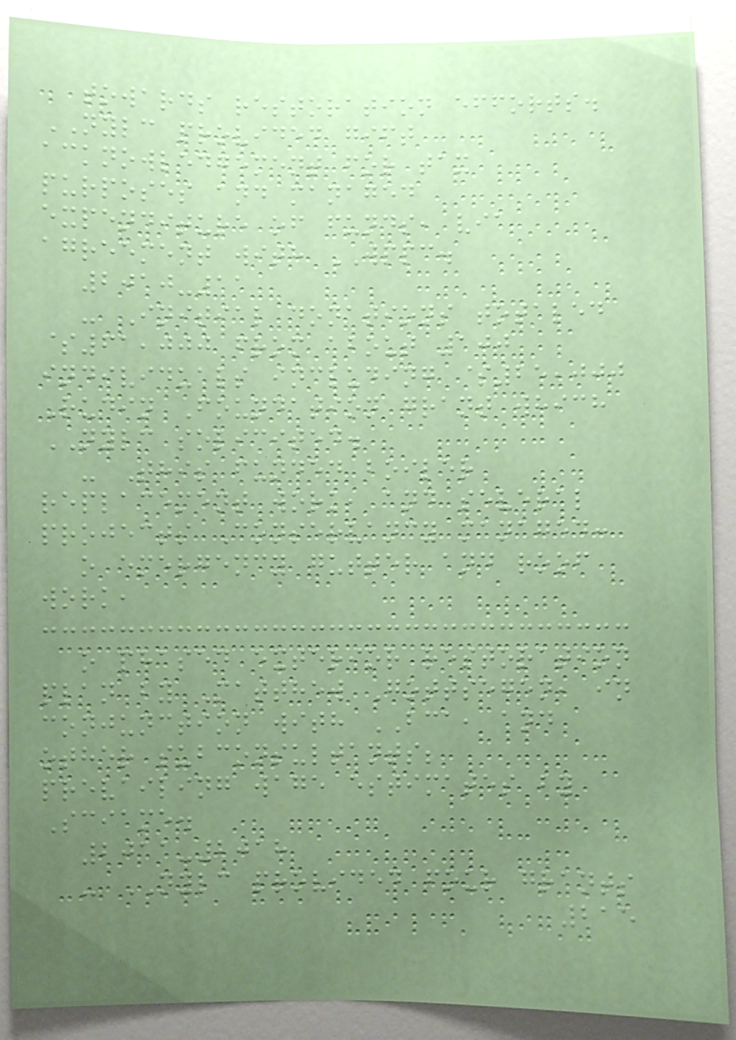towards restoration efforts.
NYLC provided gift
acknowledgement for tax
purposes and managed
expenditure of funds, via
agreement with WPPC.
2010-11
- Initial donations totaled
$61,000 from about 100
individuals including $25,000
Rudin Foundation grant which
NYLC solicited.
- This funded boiler
replacement work, and several
projects Conservancy managed:
o emergency gutter and roof
work,
o phased exterior restoration
plan by Matthew Gottsegen, in
conjunction with BCA, and
other subconsultants;
prevailing wage estimates by
Sciame.
2011-2018
- NYLC provided four grants
215
